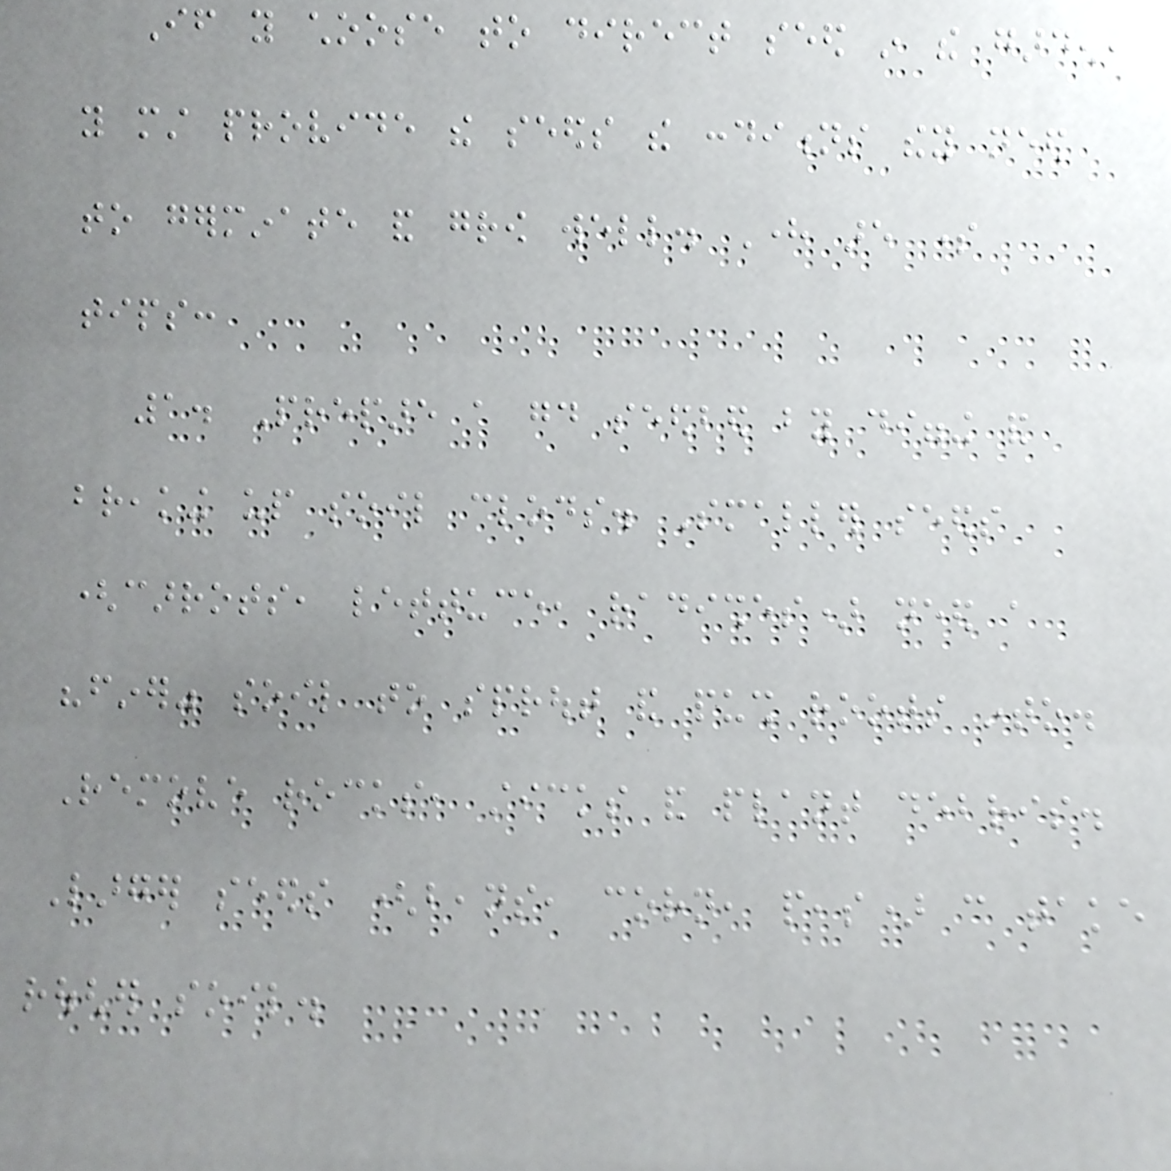If you choose to direct seed in the garden,
you must provide the seeds the conditions they need
to germinate and grow well. Here are some
tips:
1. Prepare a good seedbed by digging and
breaking up soil clods. Smaller seeds
(carrots, lettuce, radishes) need a
"finer" soil to sprout and push roots into.
Remove rocks, sticks and plant debris.
Larger seeds (beans, corn, peas) can take
rougher soil.
